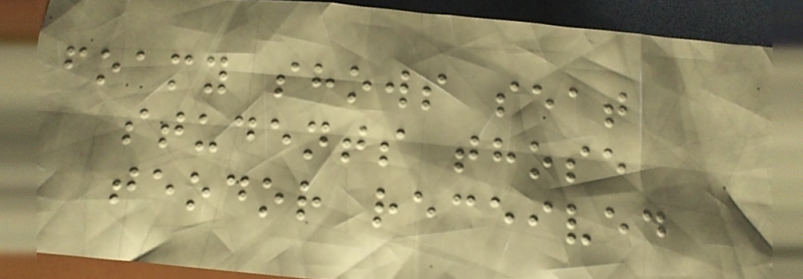foamy shows seat
students those
teodor received
